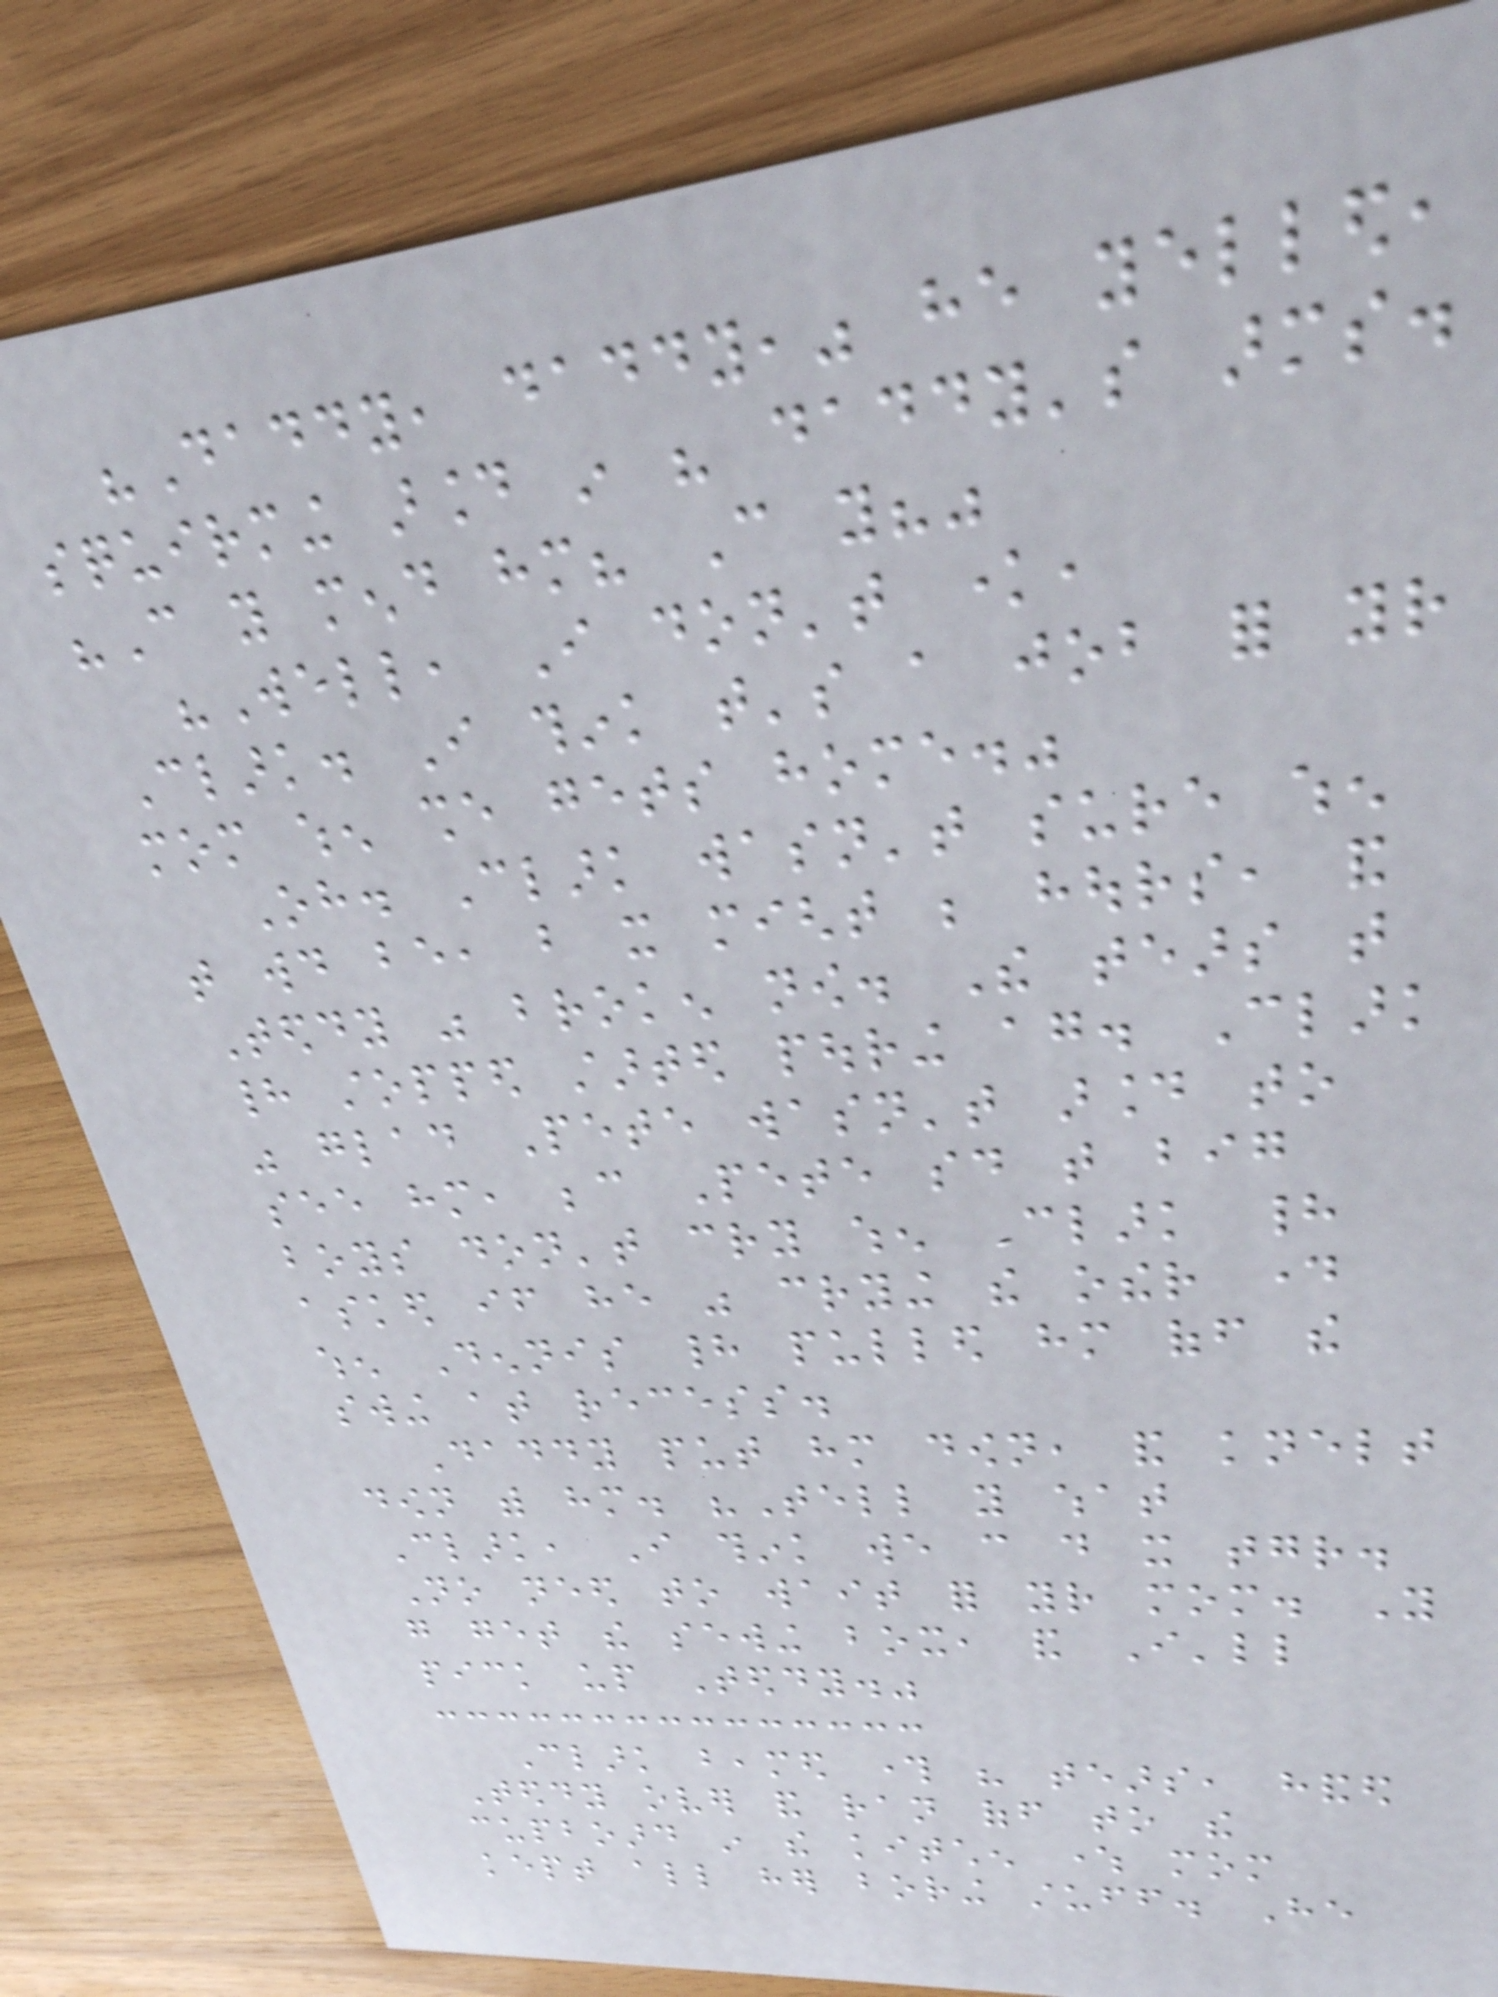"Daddy, daddy," he yelled,
squirming around in his daddy's arms.
"Can you mend him? Can you?"
"Well, I don't know,
Clark. I think that's a job for your
mom when she gets home."
Oh. Clark wasn't sure when
that would be, but it might be hours, and
Teddy was broken now. The tears that
had stopped started pouring again. Clark
was glad Pete wasn't around to
see him, because Pete said that big
boys don't cry when Clark had
asked if he was crying the other day
when Dennis had pulled him off the
swing at recess.
Daddy put him down, and knelt
down with him. "Tell you what
Clark, I think we can do it together.
No need to wait for your mom. You
go get the sewing box, and I'll
pick up Teddy."
Clark beamed through his tears, handed
Teddy over and ran off to the
cupboard in the kitchen where mom
kept all her boring stuff. He
